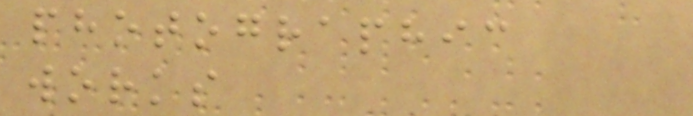photographic
works
